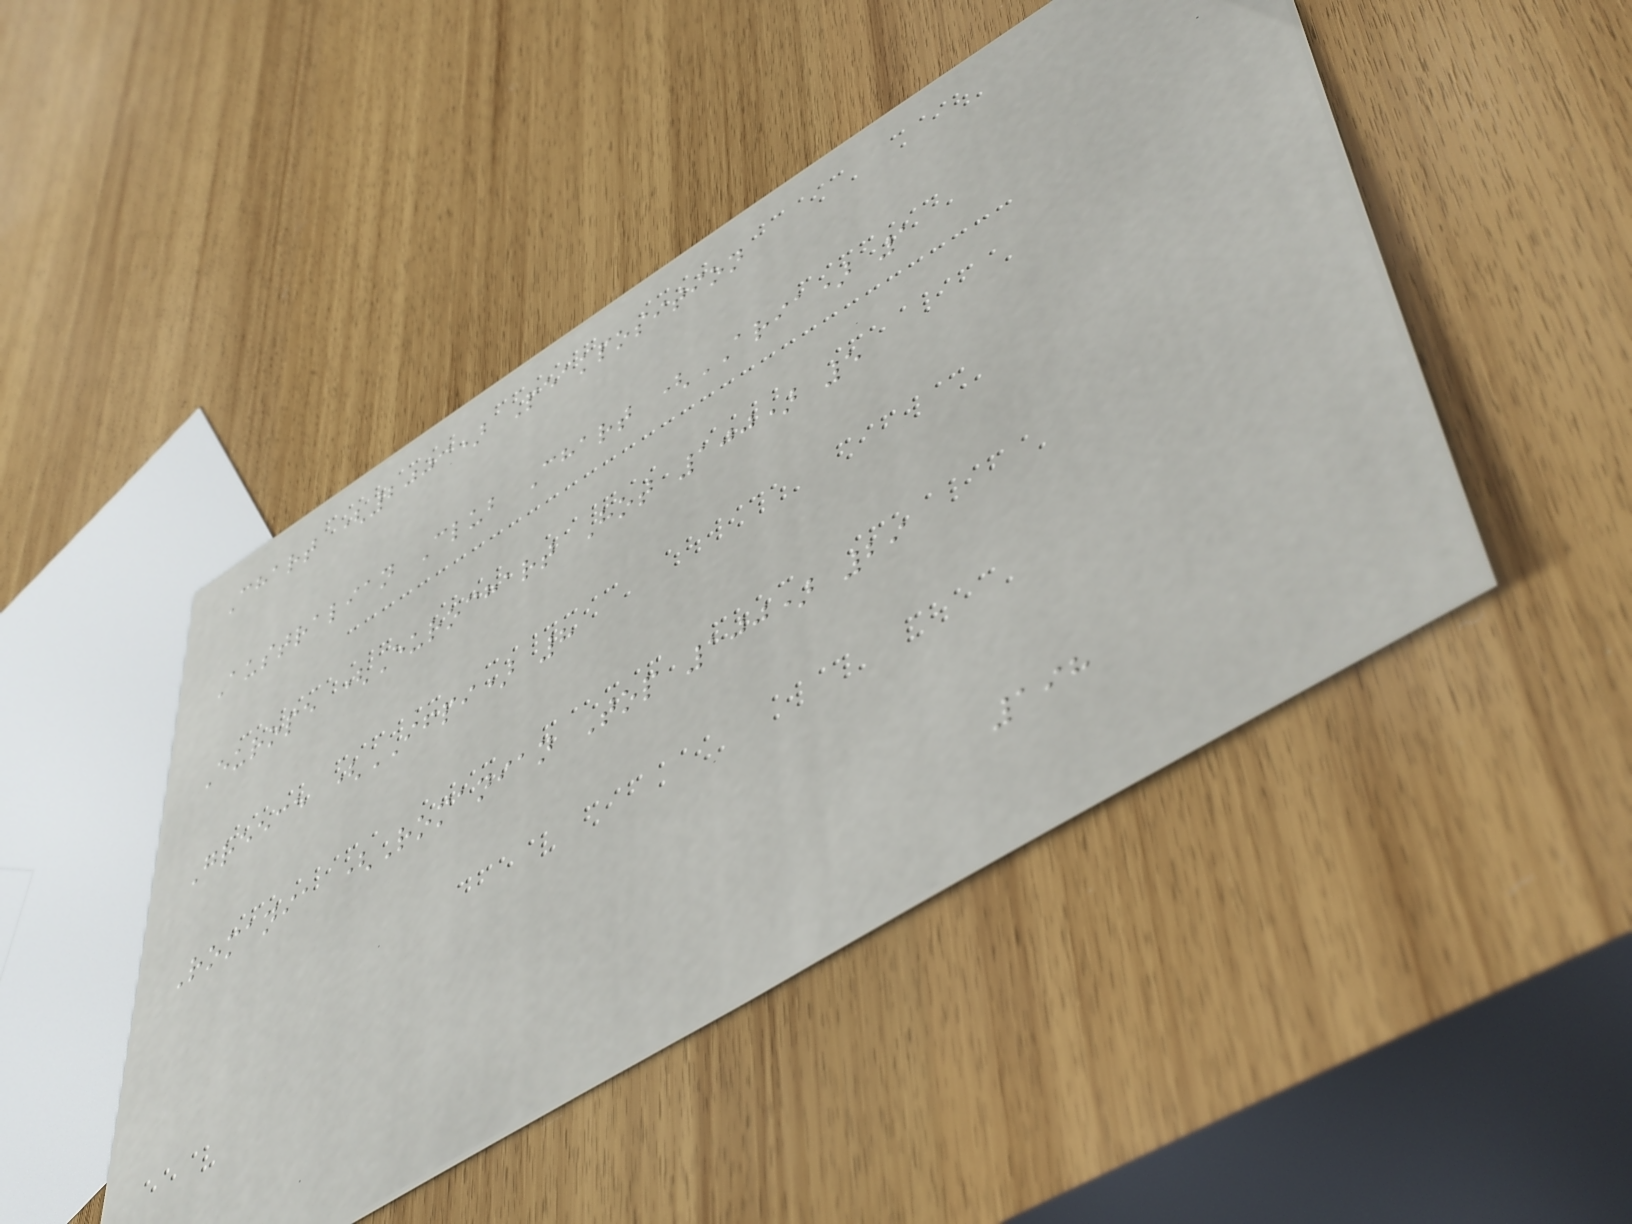Chart (2003) Peakposition
Australian Club Chart (ARIA) 1
Europe (Eurochart Hot 100) 5
Greece (IFPI) 8
Romania (Romanian Top 100) 29
198
